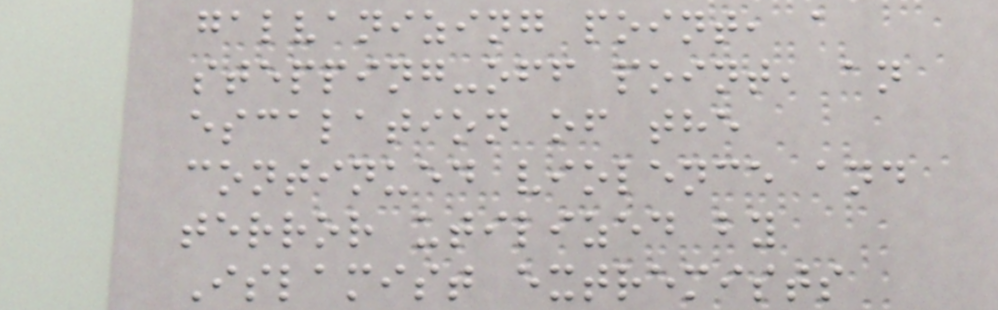galvanizing point, a
stepping-off point, an
escalation of the
continued violence and
terror utilized by
Islamist extremists
